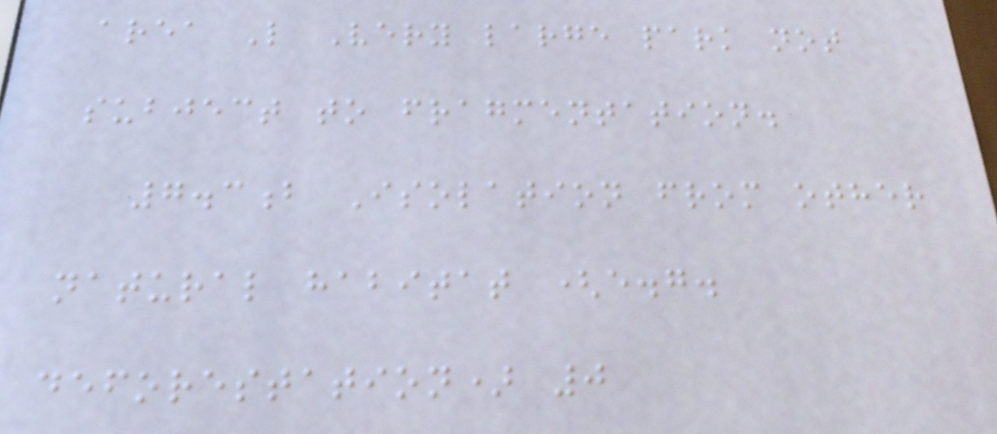area L Very large park not
subject to fragmentation.
7.3b Isolation from other
natural habitat (e.g.
deforestation) 0
